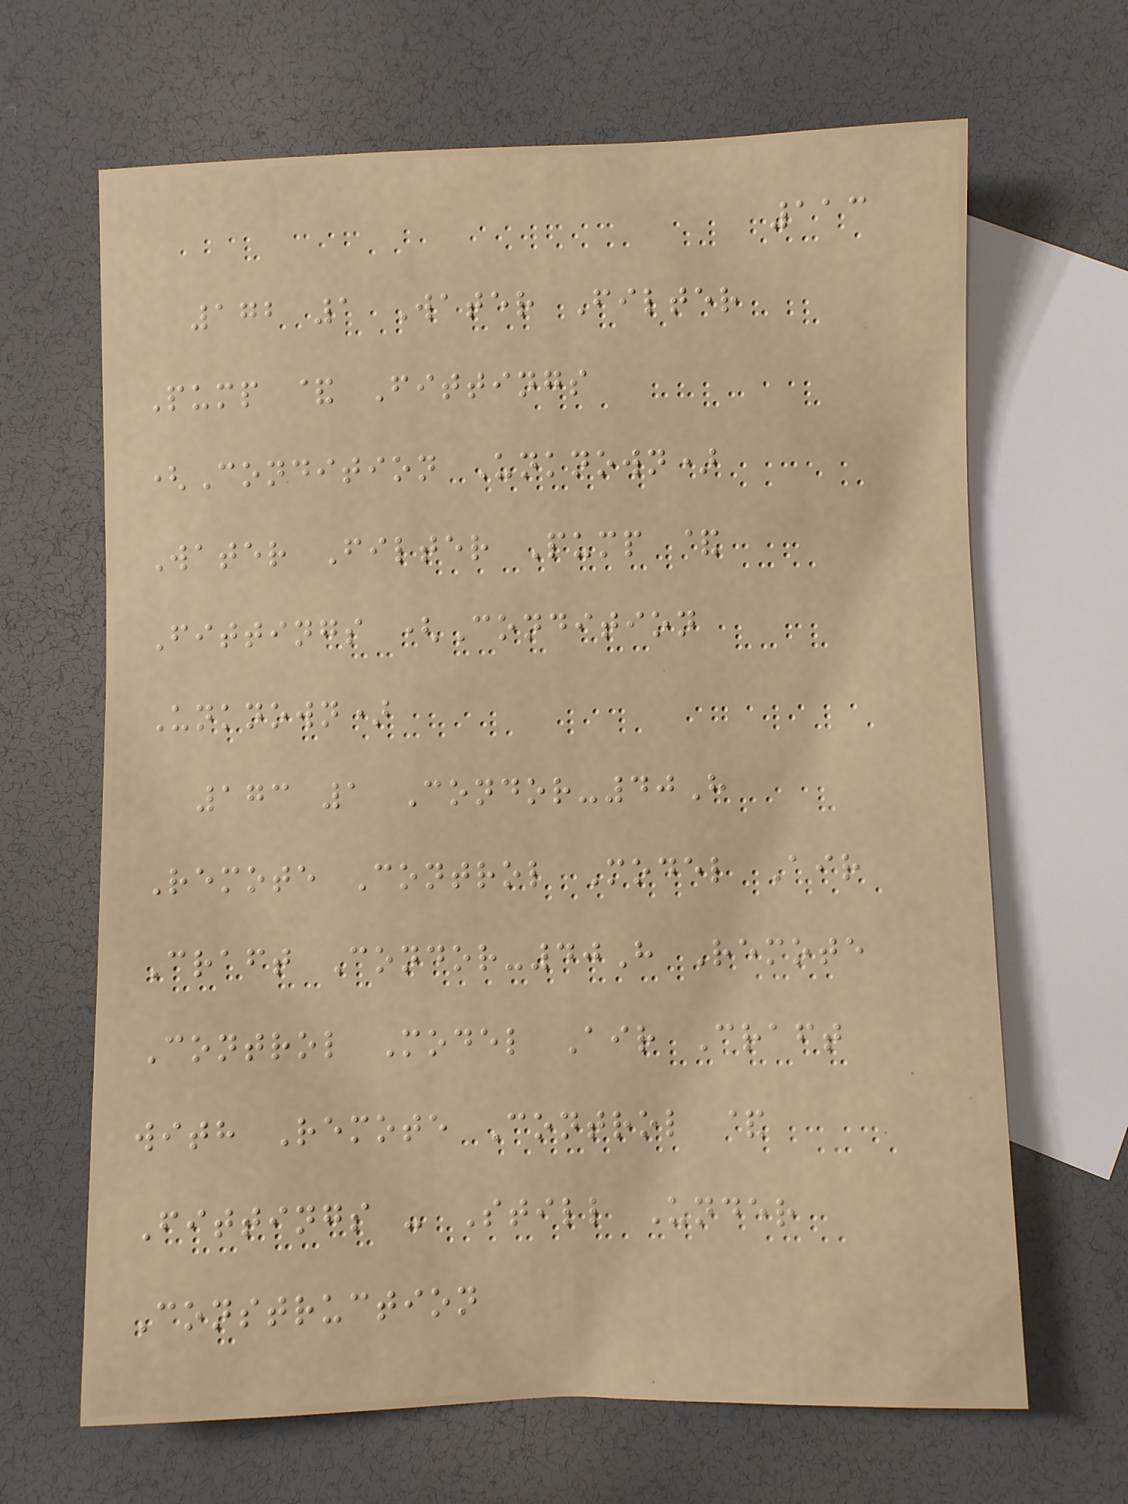113
172 1 Water Filter
Pump & Fittings
(Condition Unknown)
Water Filter Pump &
Fittings (Condition
Unknown)
173 1 Condor-40H
Remote Control Model Air
Craft Condor-40H Remote
Control Model Air Craft
with Remote Control &
Fittings - Still Under
Construction
